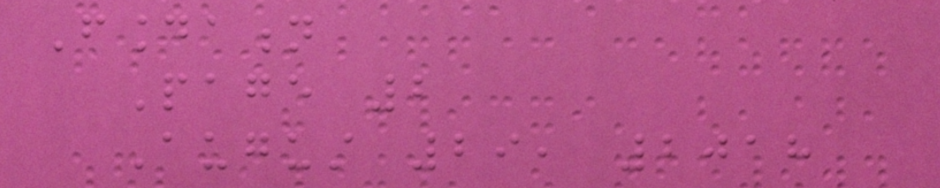Foundation
Page 2
August 29, 2018
